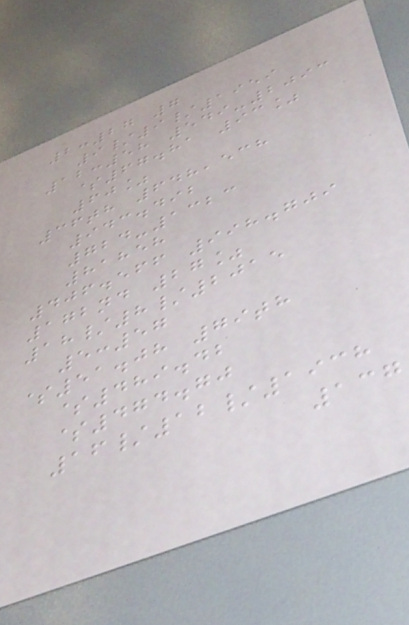2:27 7
9/9/1959
12:58 549-2093
$67.81 93%
60%
36th 648,538
943.492
724-1323
81858
406.566 998.709
172nd 27%
18/8/2015
5:57
$51.08 79th
$489.42
$474.70
16/12/1938
137
